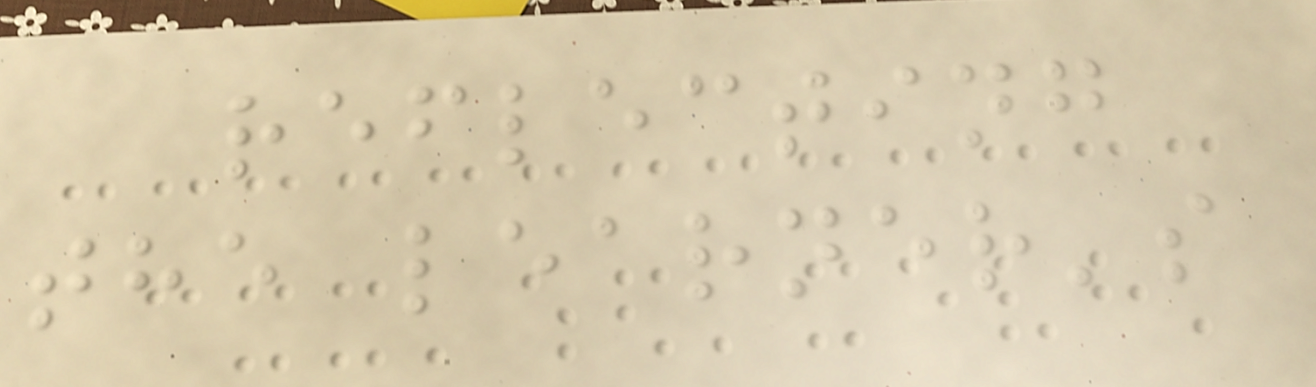reflecting
the learner's
